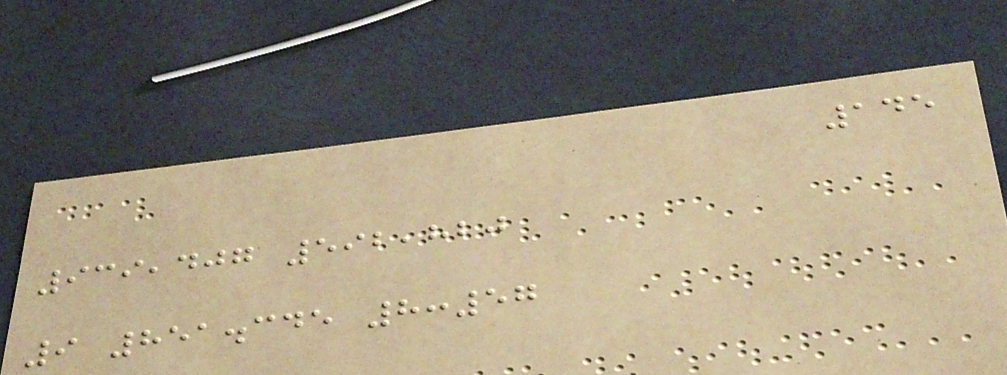145
939,407 592,820
9 851.345 8:57
